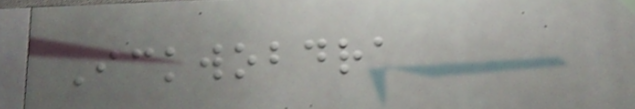Ickwobdra
